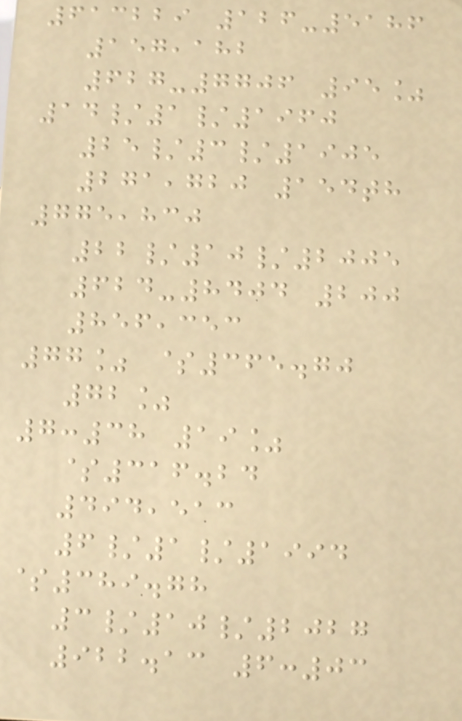613229 126-5186
157,182
627-7706 95%
14/1/1960
25/3/1905
271,720 154th
775,830
22/10/2005
624-8404 200
856,353
77% $365.70
72%
7:38 19%
$316.24
494,513
6/1/1994
$389.78
3/10/2027
922.13 6:03
